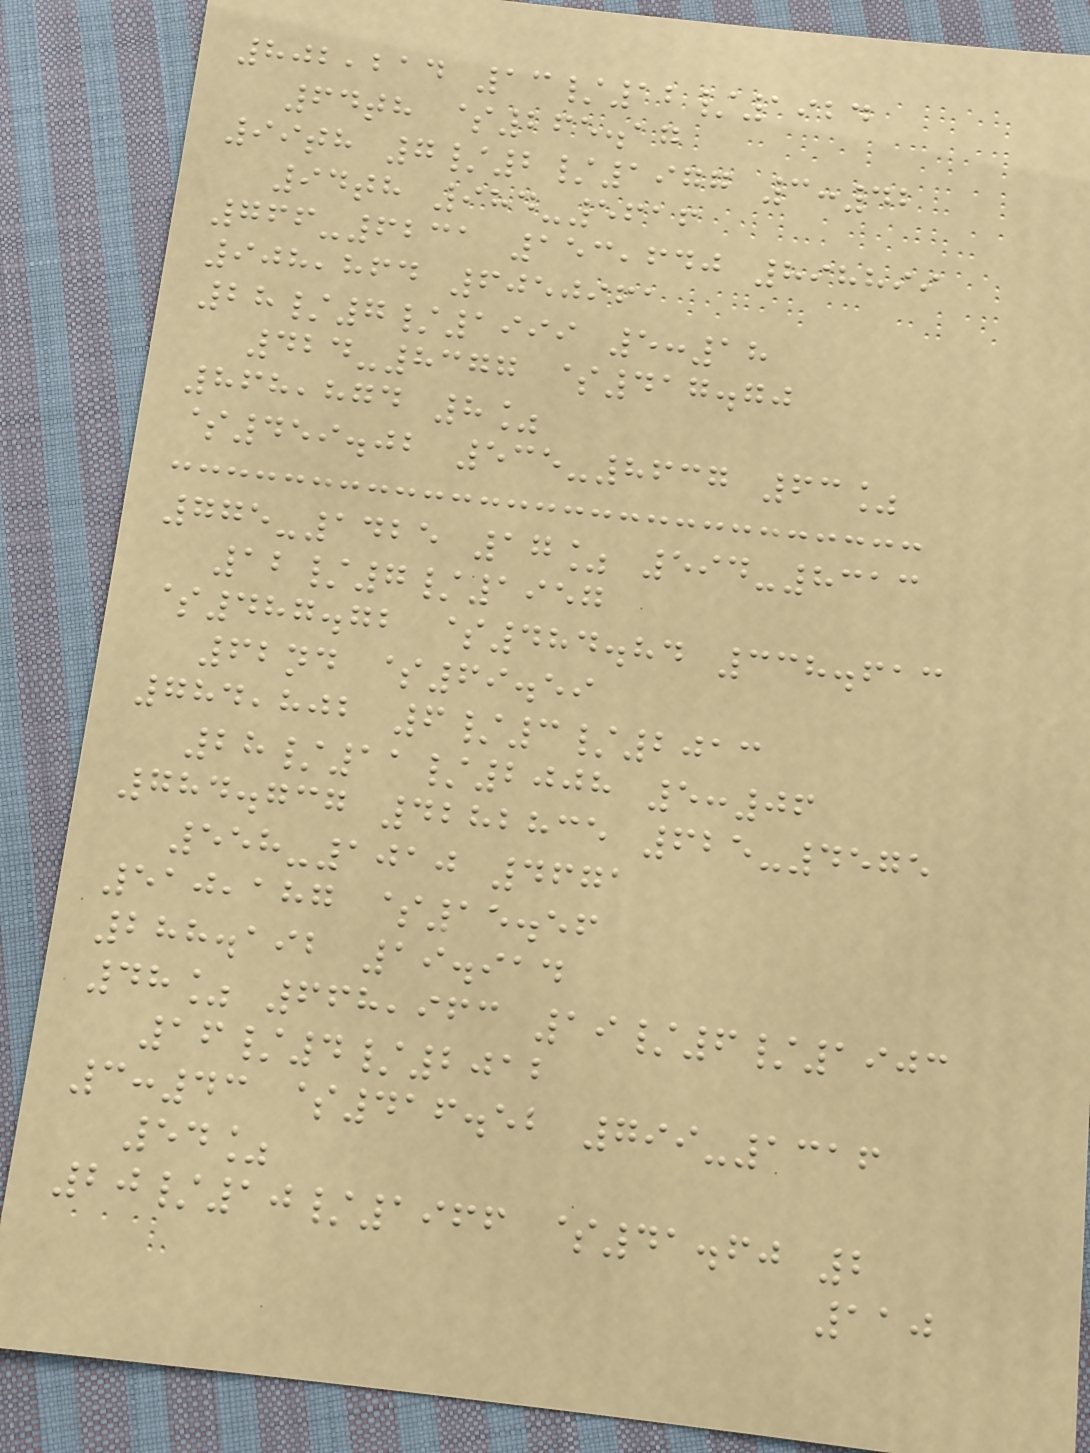802,214 13/12/1924
64th $265.17
99th 7/2/1977 3:42
94th 984-5616
766-6231 153,640 898899
908,864 6050961
28/7/1999 5:18
424-8377 $417.70
868,874 8%
$459.02 535-8637 63%
775-1425 17% 594-8313
12/7/1957
$487.72 $484.84 338.613
62nd $69.59
784,802 6/3/2013
28/11/2008 5:06
784.737 4282835 625-4575
558-1010 4671
510,187 $15.56
288.192 19.914
48% 668,963 19/6/1903
16/4/2012
3:43 $416.52 799-1316
54%
20/10/1966 $41.60 2
110
